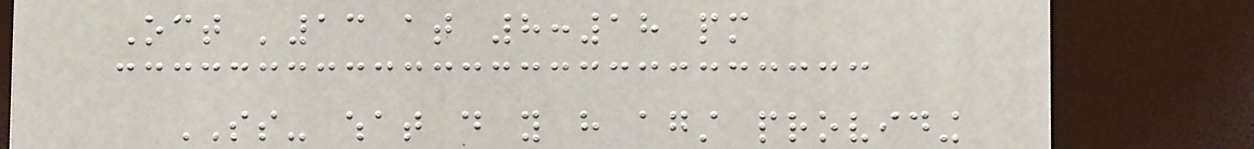Oct '13 at 8:18 pm
SS- what do you have against providing
